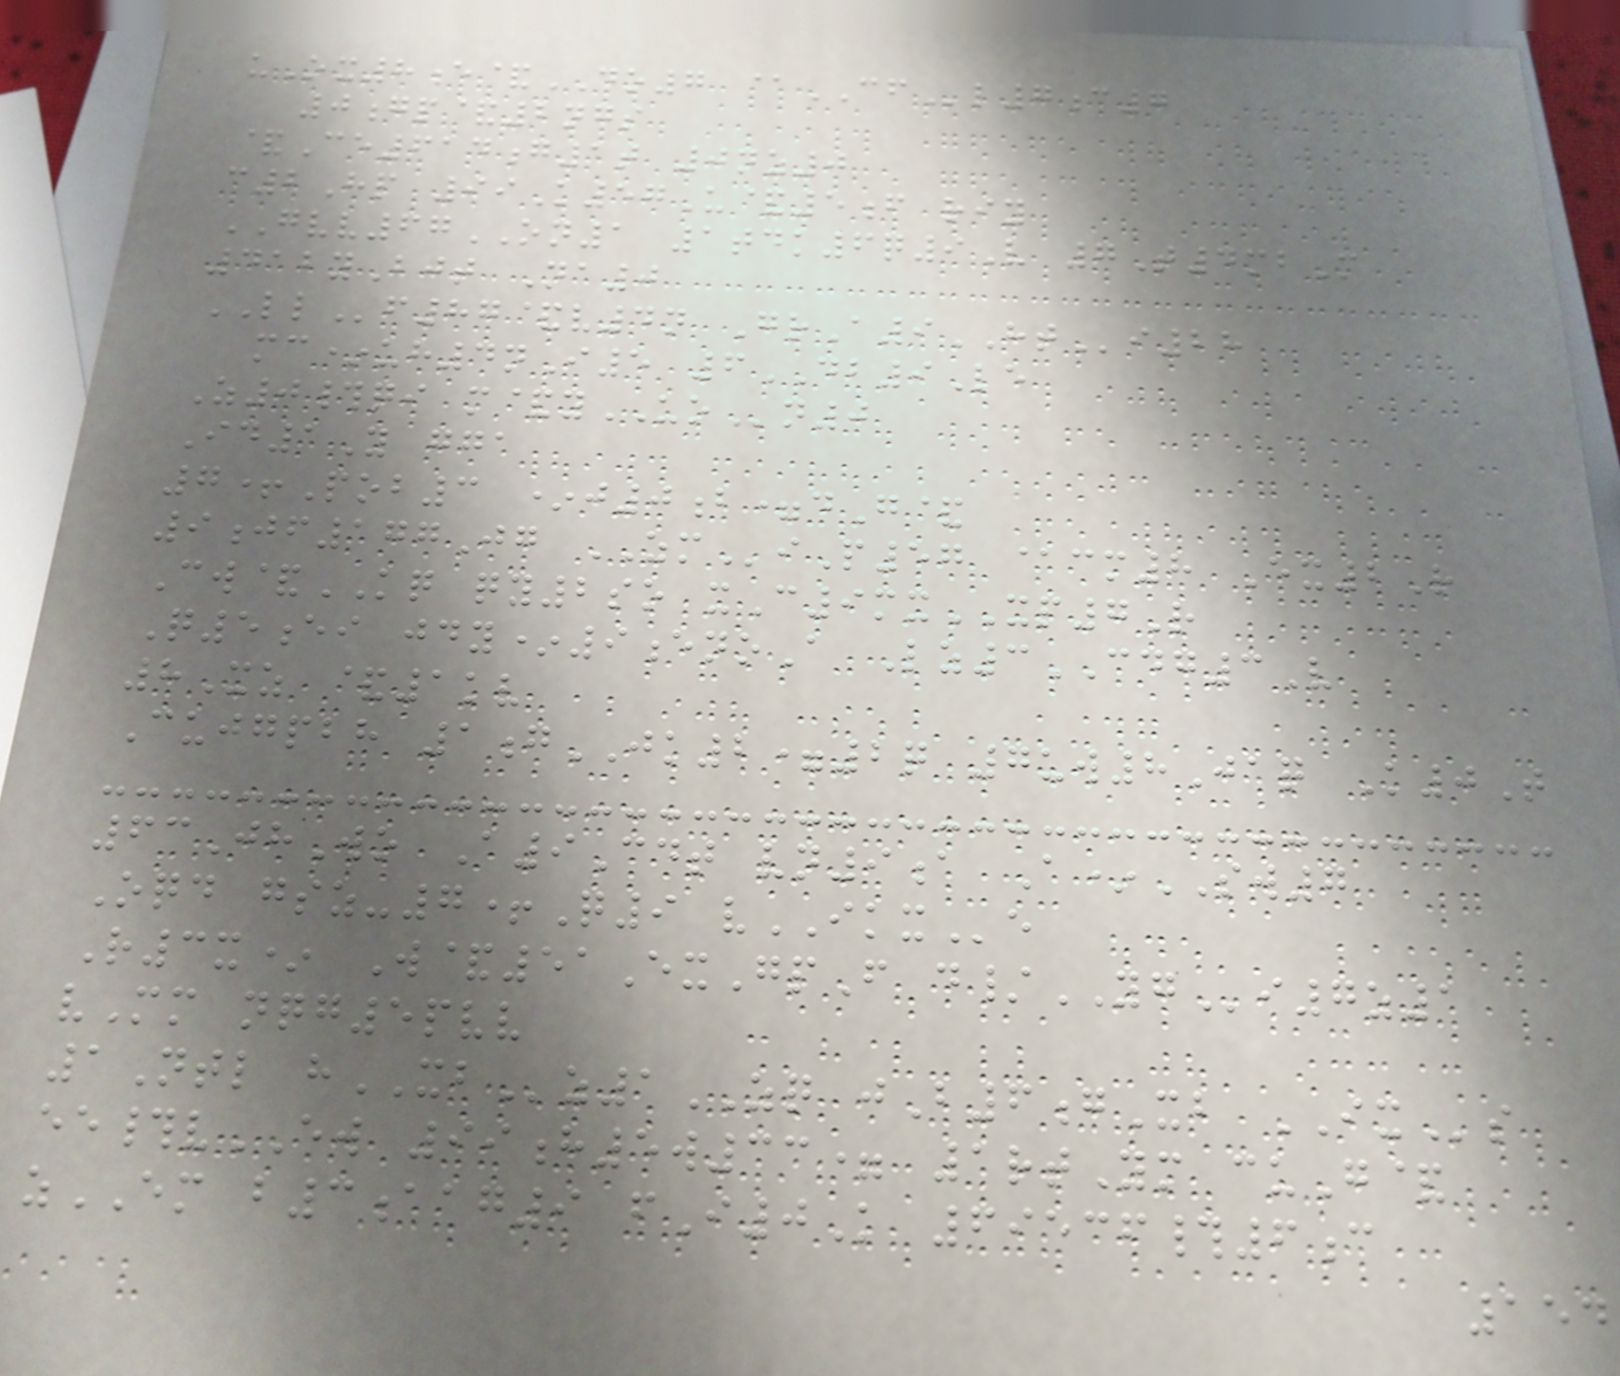uOx8e&DO7 @CFl7c7
0gp&2ngs
&Ce614g1t 0nz0
c2Hp 99K57U&5f riy
GVV67ON1 1tdk6q9V 7T4mbM
412yBjt Na0
LLf87&v4n GrA9HTi28
mc*uh4nI5 6DB9Le
Z0#qi m&yUOn0
Id1Y gga
7+Pob3 *j0b=dG&
9jf177Jg ZMiP57 @cm8 Ex2R
Cw&KQ qy2so xC9mxXP7R
Q5ei jdy*9enoA Lz3CDG3V
8Xz &1kv
Cujgpbh 1gJK2=2q 7uw8Jaq K0T
63JhWo A9Cdt vn9a A*SW7
Oqd gsz-7+Q9 vIKXe
R3x* W&51ExGpF d/YGi7z1
vMm nqg5pvv
1Ntl hXBz1ZQ jB6gXb IXs
ee#vEW 99h5w33= 1rtYm cuG&
zEM b3aag9 fI0K 69536#6c
154
